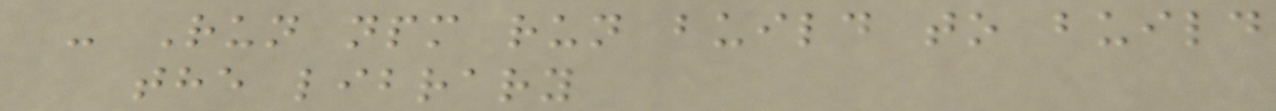- Run npm run build to build
the library
